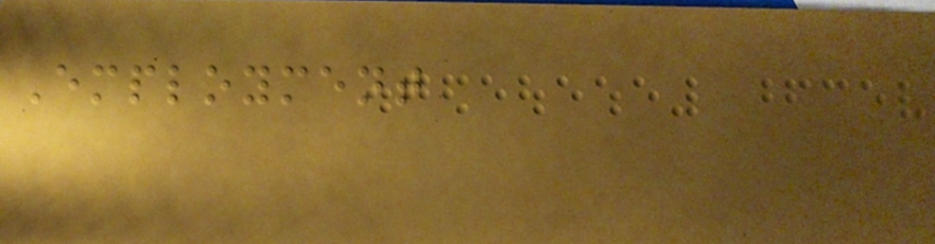Employment
